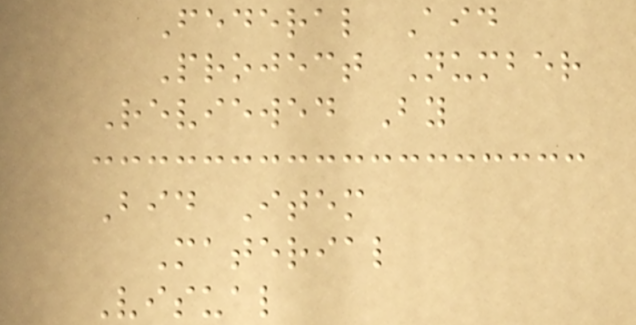Federal Aid
Project Number
Reviewed By
Bid Item
Material
Visual
